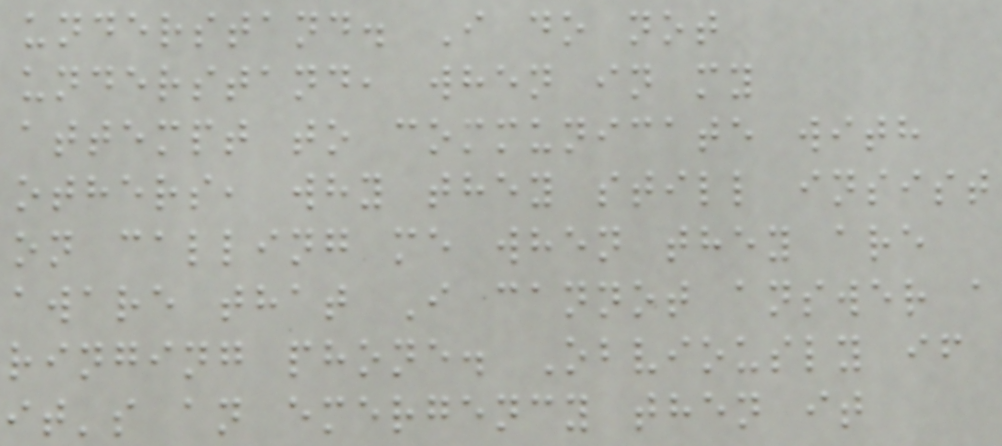understand. I do not
understand, when in my
attempt to communicate with
others, why they still insist
on calling me when they are
aware that I cannot answer a
ringing phone. Obviously if
it's an emergency then it
